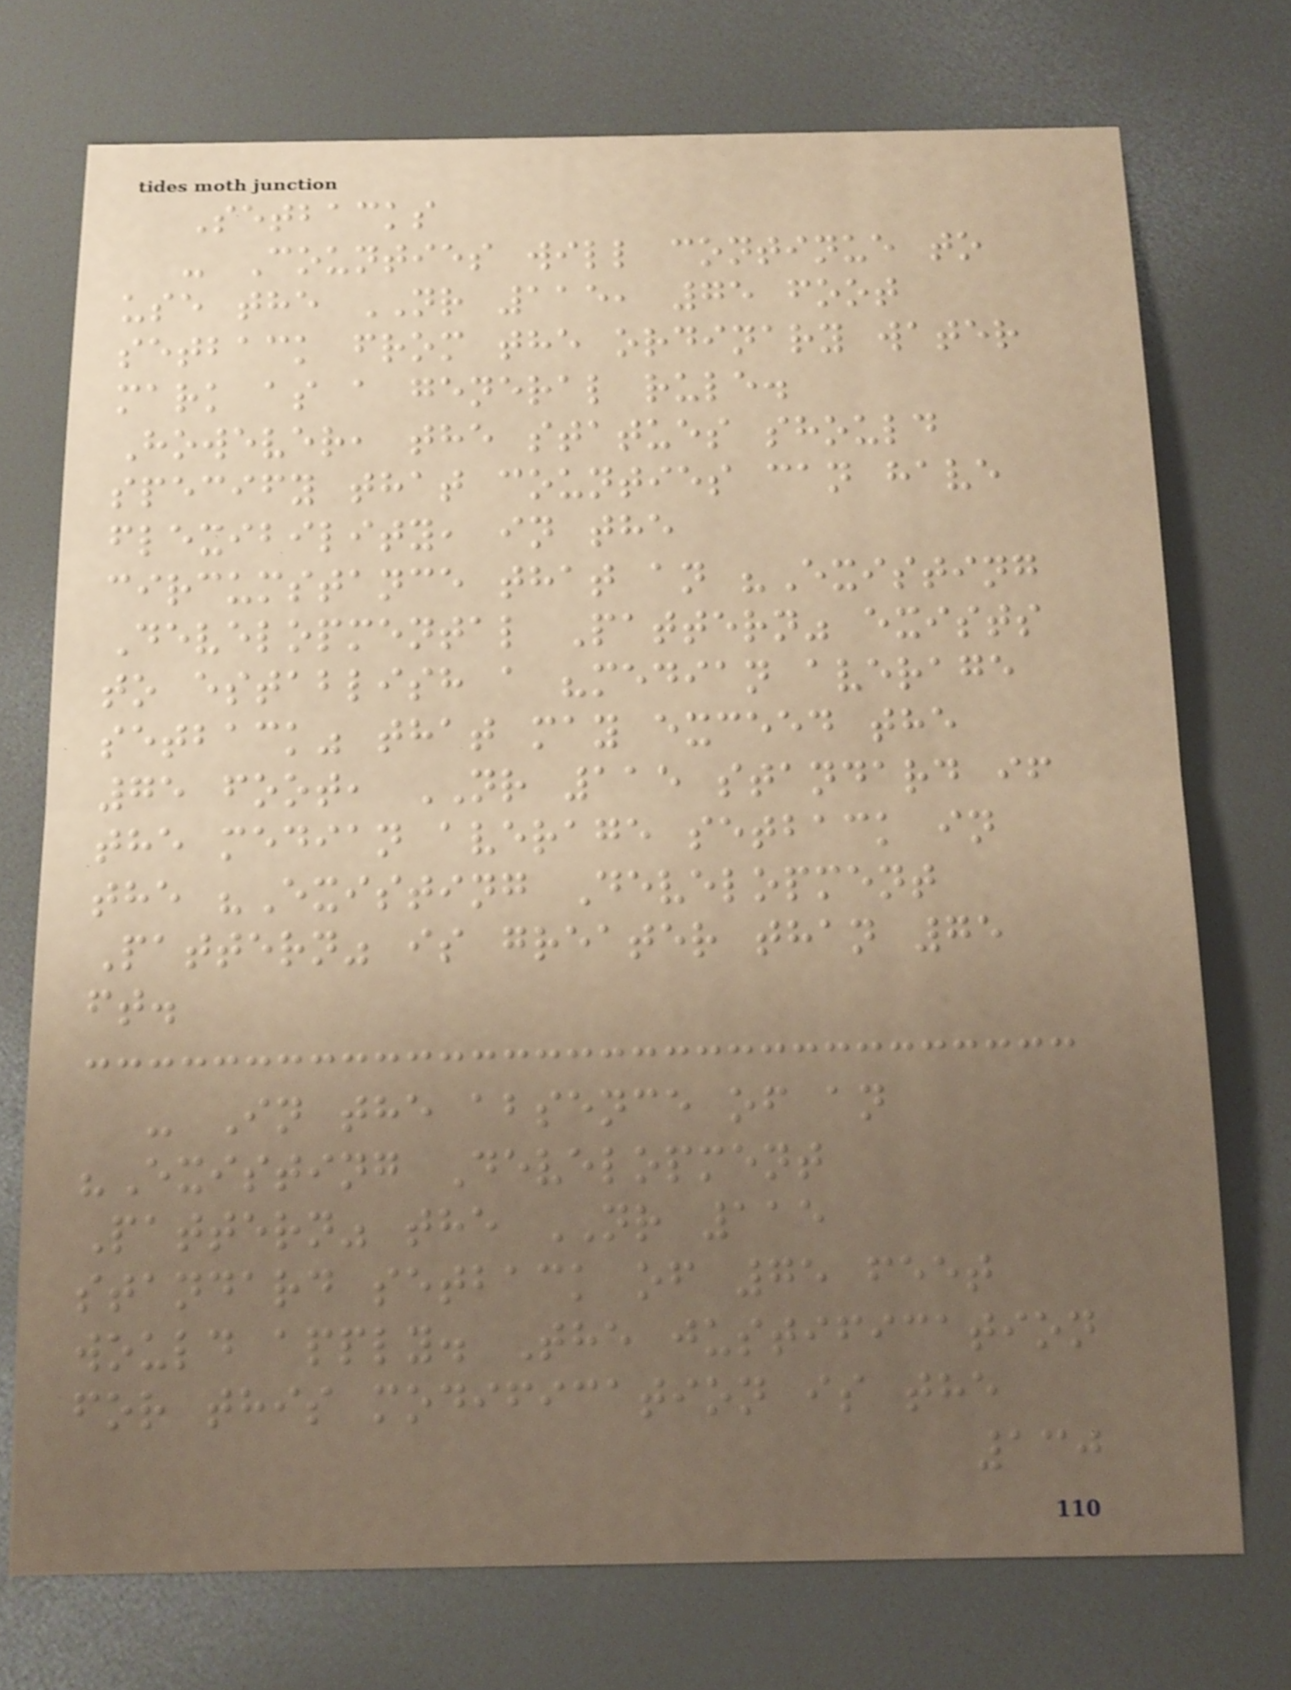Setbacks
- Counties will continue to
use the NR 115, 75 foot
setback from the ordinary water
mark as a general rule.
However, the statues should
specify that counties can have
flexibility, in the
circumstance that an "Existing
Developmental Pattern" exists
to establish a "median average
setback" that may exceed the
75 foot, NR 115 standard if
the median average setback in
the "Existing Development
Pattern" is greater than 75
ft.
- In the absence of an
"Existing Development
Pattern" the NR 115
standard setback of 75 feet
would apply. The justification
for this modification is the
130
